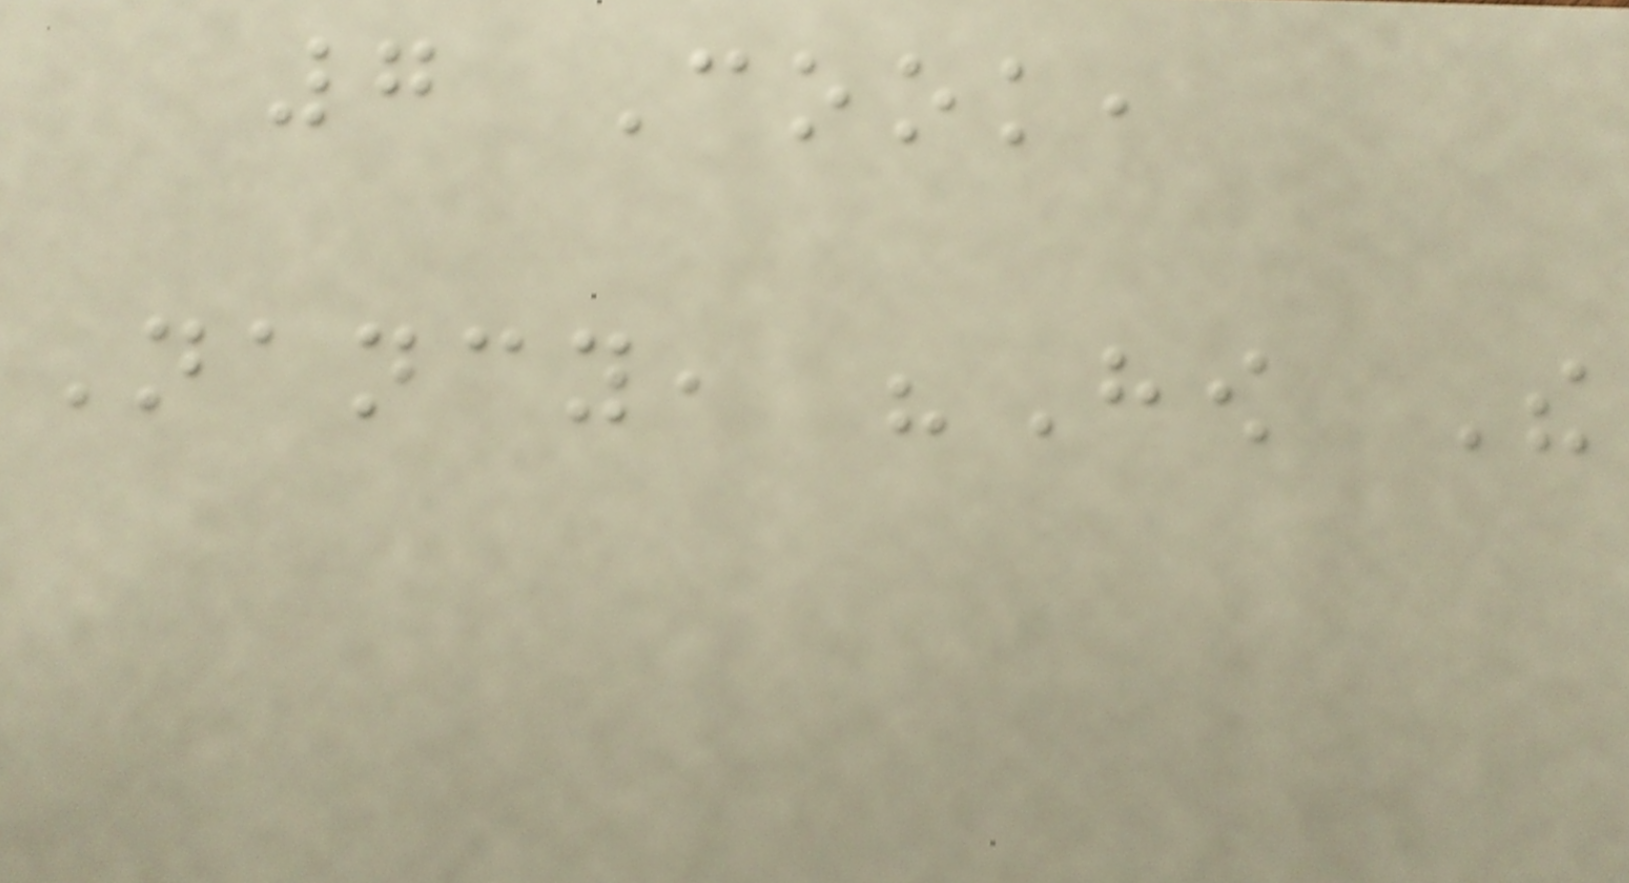7 Cook,
Nancy, "How The
